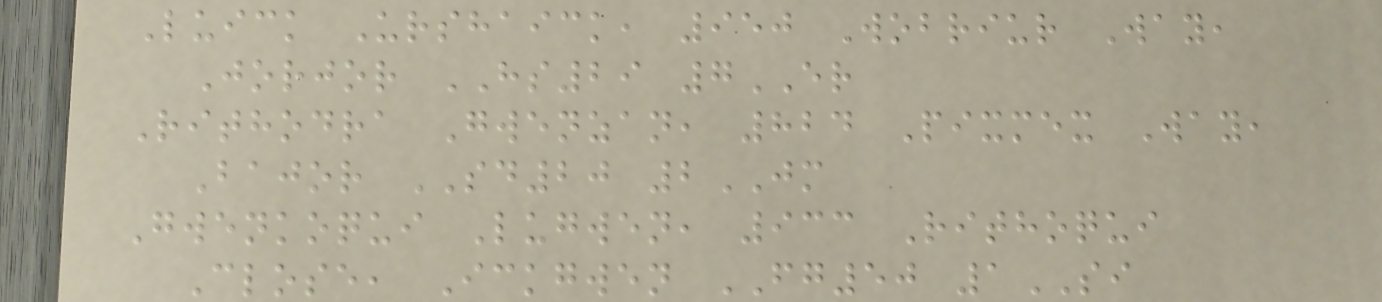Luick Urshaick, 950 Wobriur Way,
Jorjor HS29 7ER
Rithodra Gwenzan, 824 Pixmex Way,
Bajor SD20 2JM
Gwenkoqui Lugwen, 933 Rithoqui
Close, Ickgwen FG50 1SI
